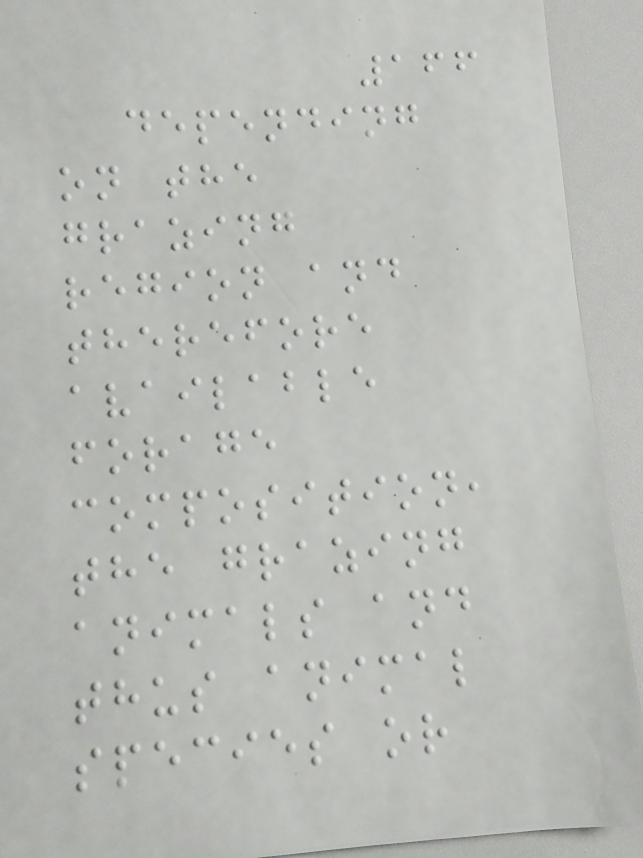166
depending
on the
grazing
region and
therefore
available
forage
composition,
the grazing
animals and
thus animal
species or
